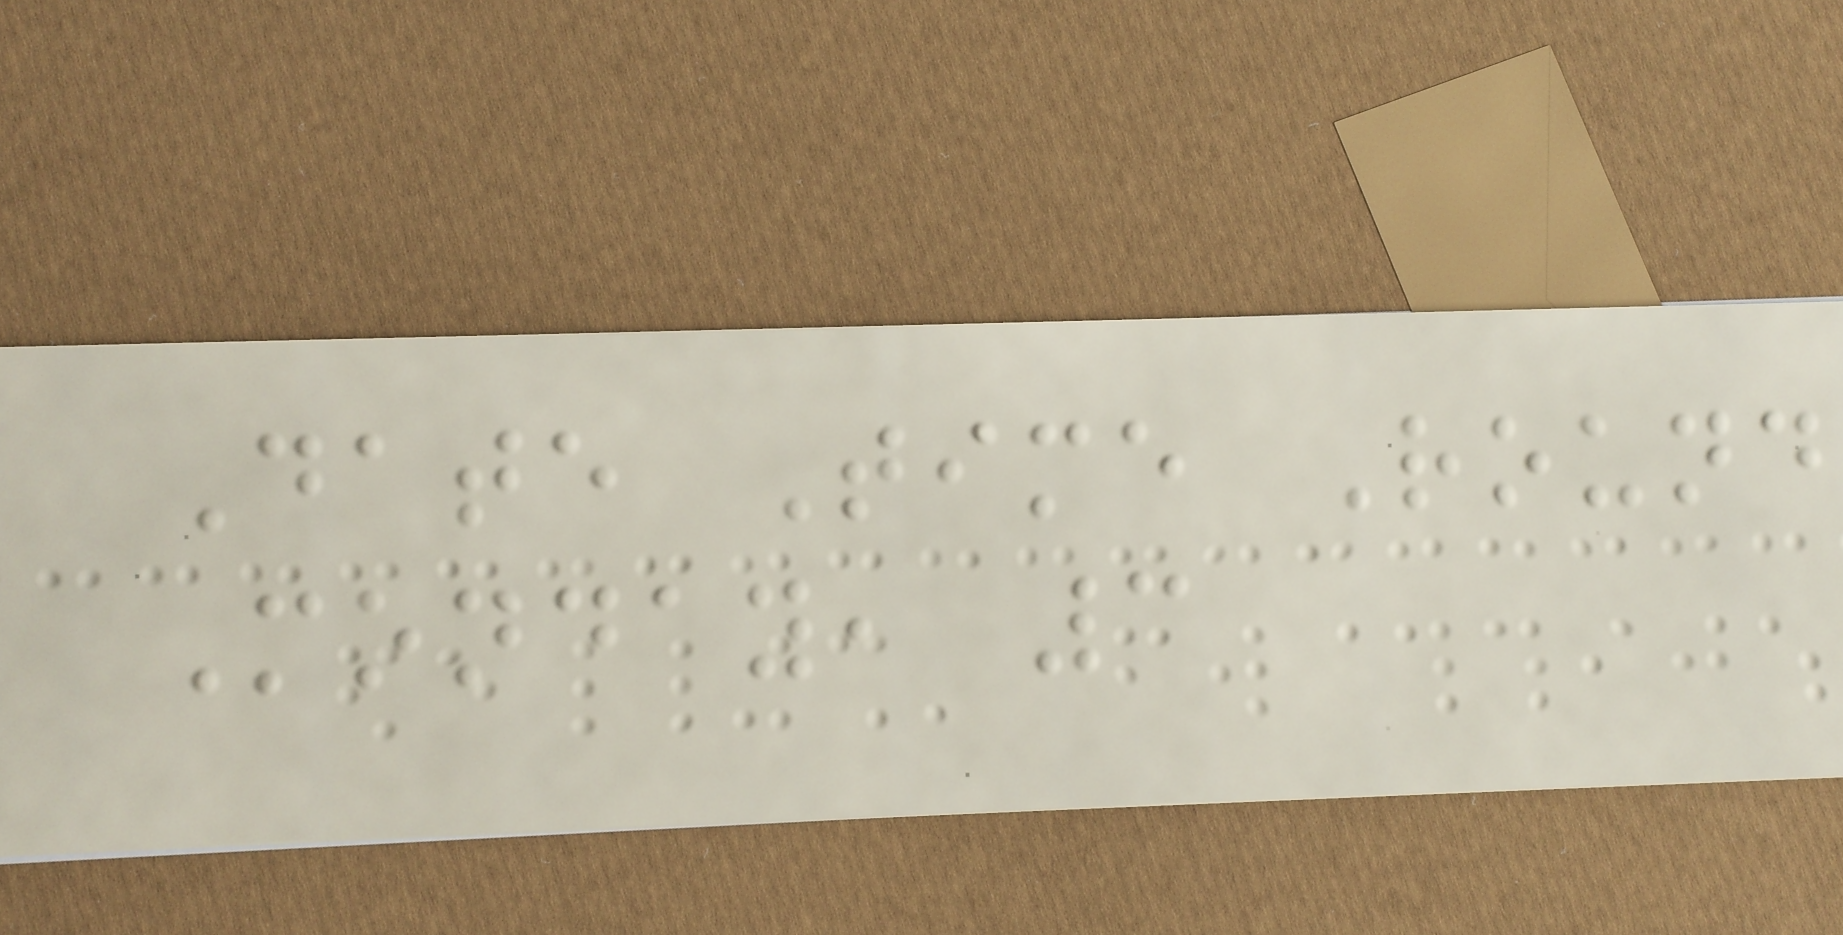Date Time Round
Monday, 3
